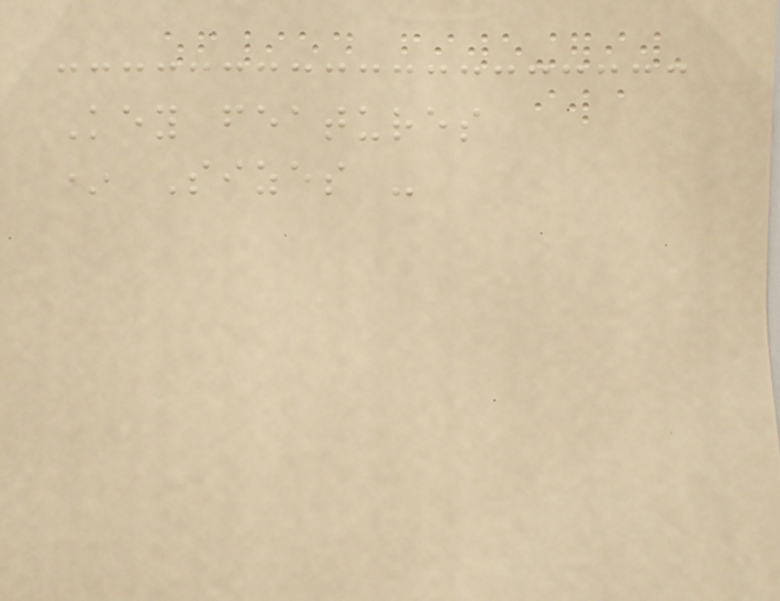Key features
* Sizes -
